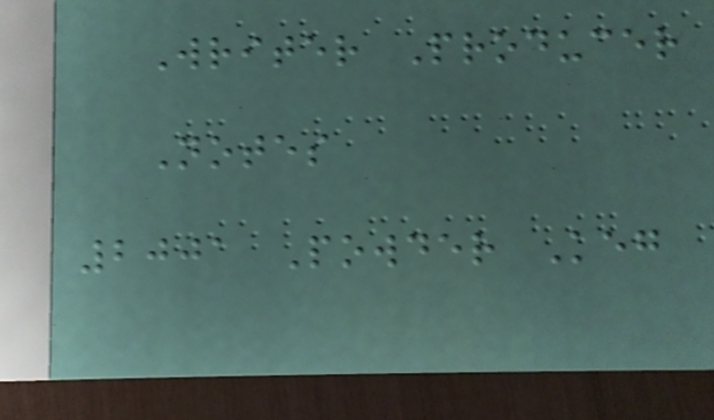Writer Producer
Notes
2001 Powder Keg
